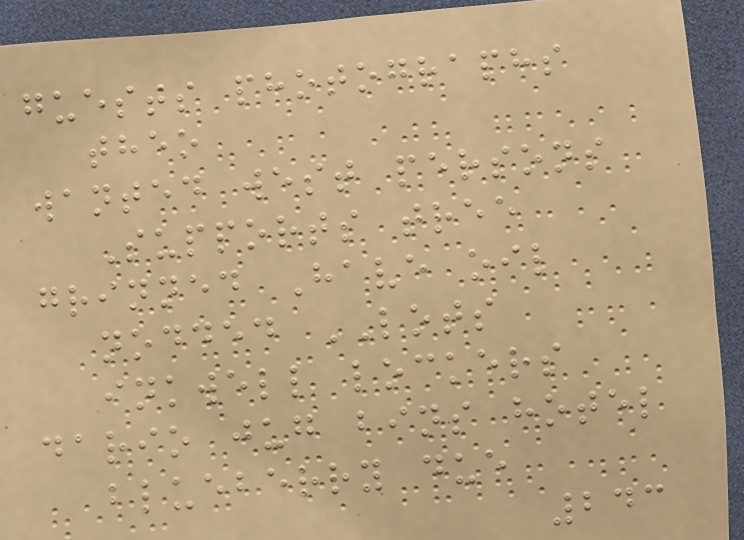guests photographs
theo
wanted west persons
Supports tree
grinned Have oil
nodded LOTS
inkwell lockers
dario jug bins hotel
blueberry due
243
